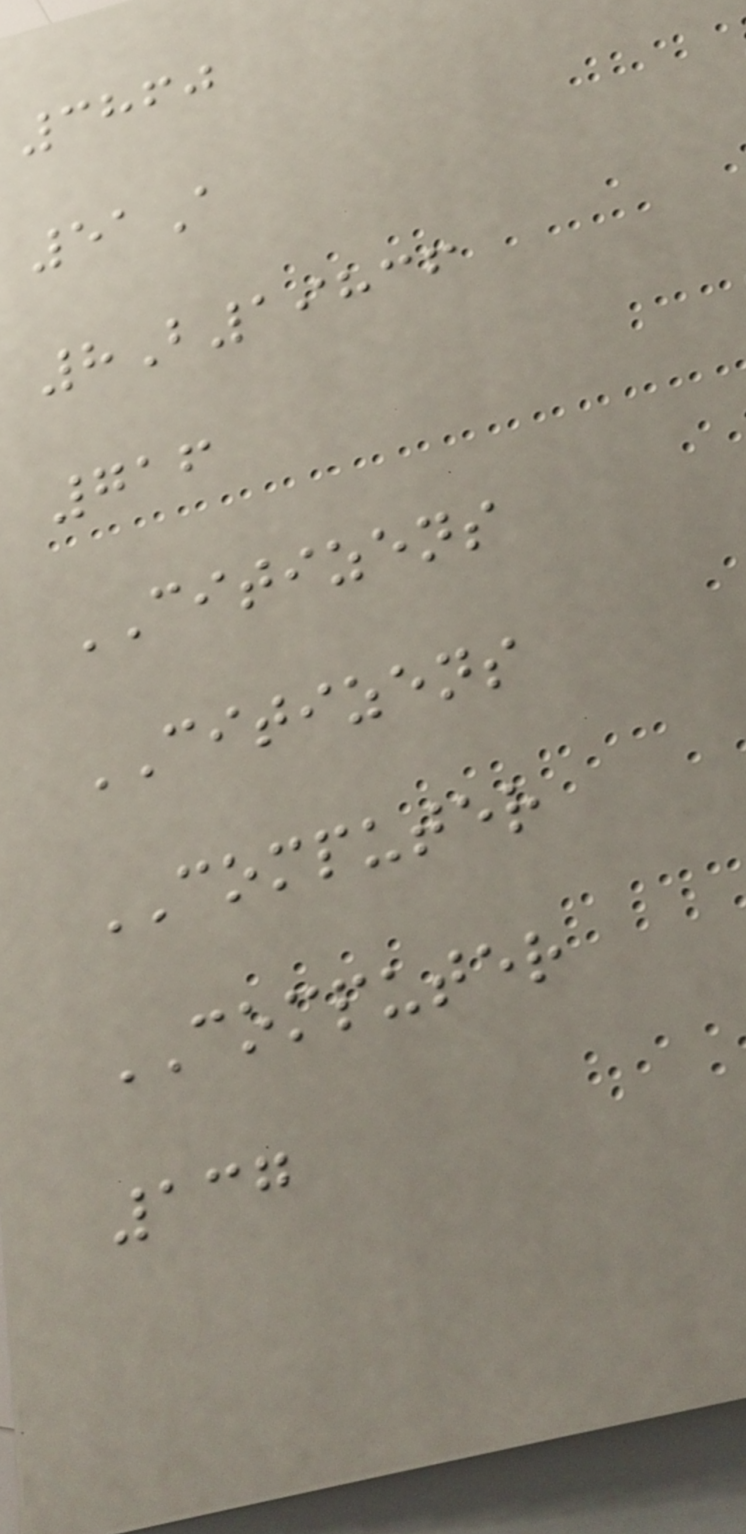3860
51A
8B19836
716
CITIZENS
CITIZENS
COMPUTER
COMPUTER
137
